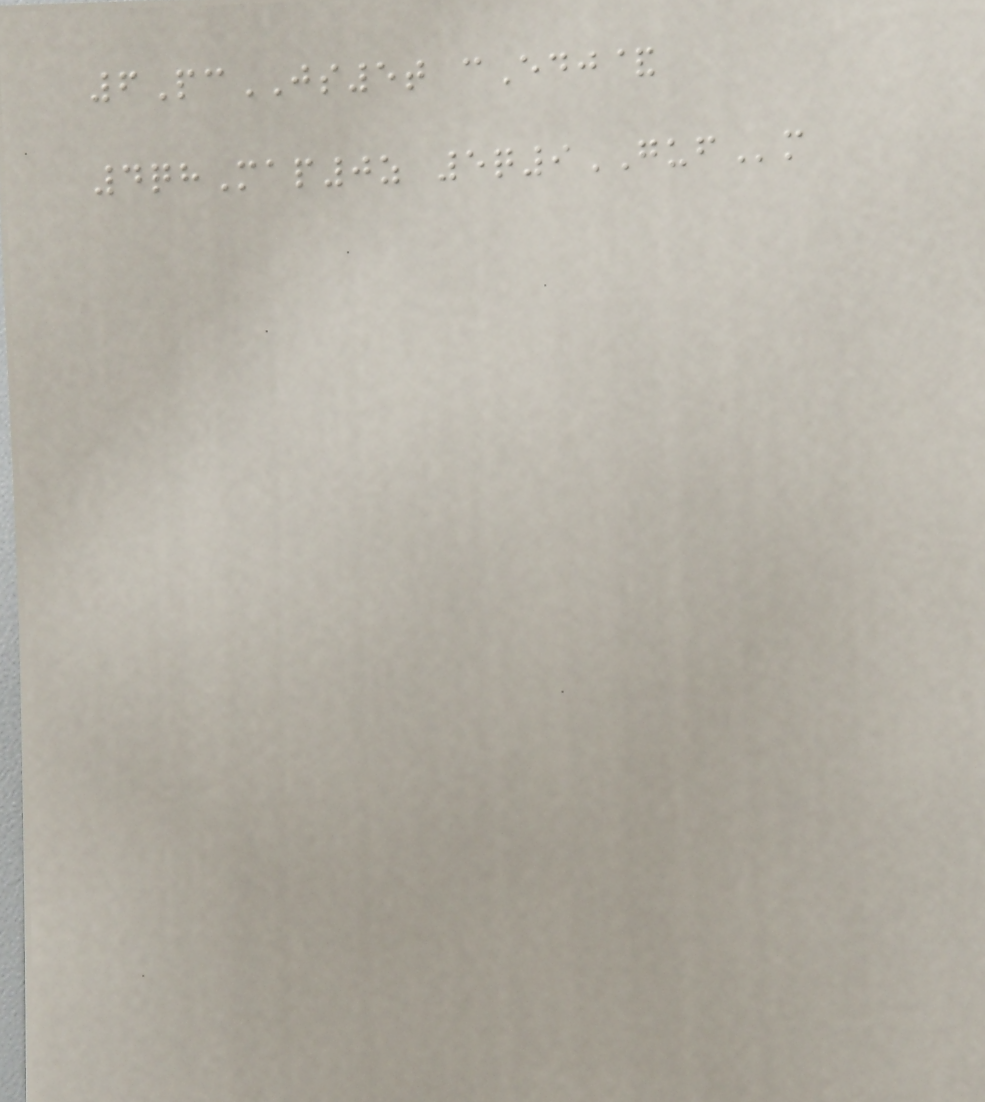6PcJS5t cEdj&
4qhMap0z 5q9GUFm
